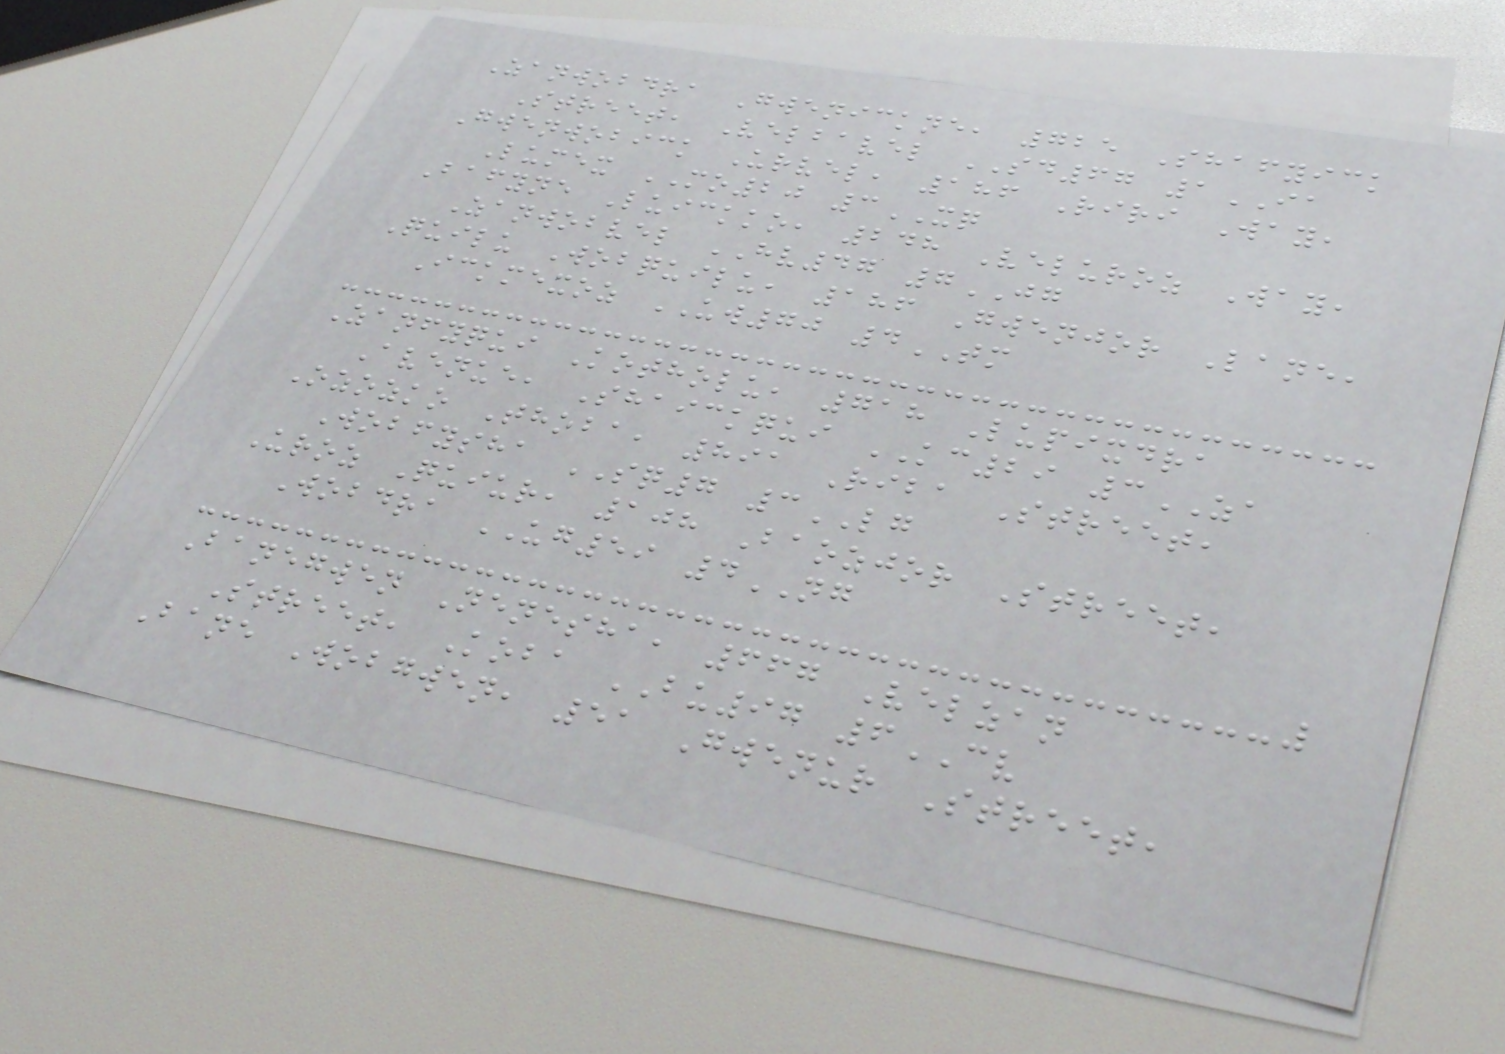Zanwobdra Gwenickne, 725 Shafyick
Street, Velbavel SD67 1IA
Gwenwobick Urvel, 186 Riri Way,
Lumex MO20 3XQ
Bafyne Luickko, 248 Veluroz Way,
Zanwobvel HV47 7JG
Quilu Wobquilu, 186 Gwenjor Lane,
Ickmexoz UW70 4TM
Zanfyqui Kotholu, 718 Lupixdra
Avenue, Shaickqui KC29 3ZA
Ozozko Thoba, 891 Riba Street,
Wobfysha SQ7 3LG
Uroz Quiur, 108 Baozjor Street,
Wobdra UG59 4NG
Banegwen Nenesha, 667 Velzan
Street, Koba BU97 6CV
Bane Wobgwen, 51 Gwenur Street,
